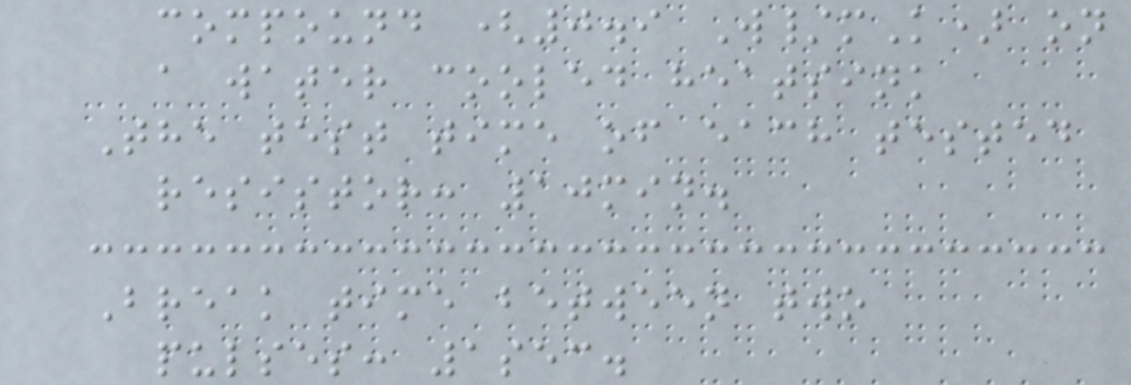compound (0.9 W/mK) on
a water cooled heatsink
The test time of each tested
resistor: 10min.
Break time between two
pulses: 1sec.
